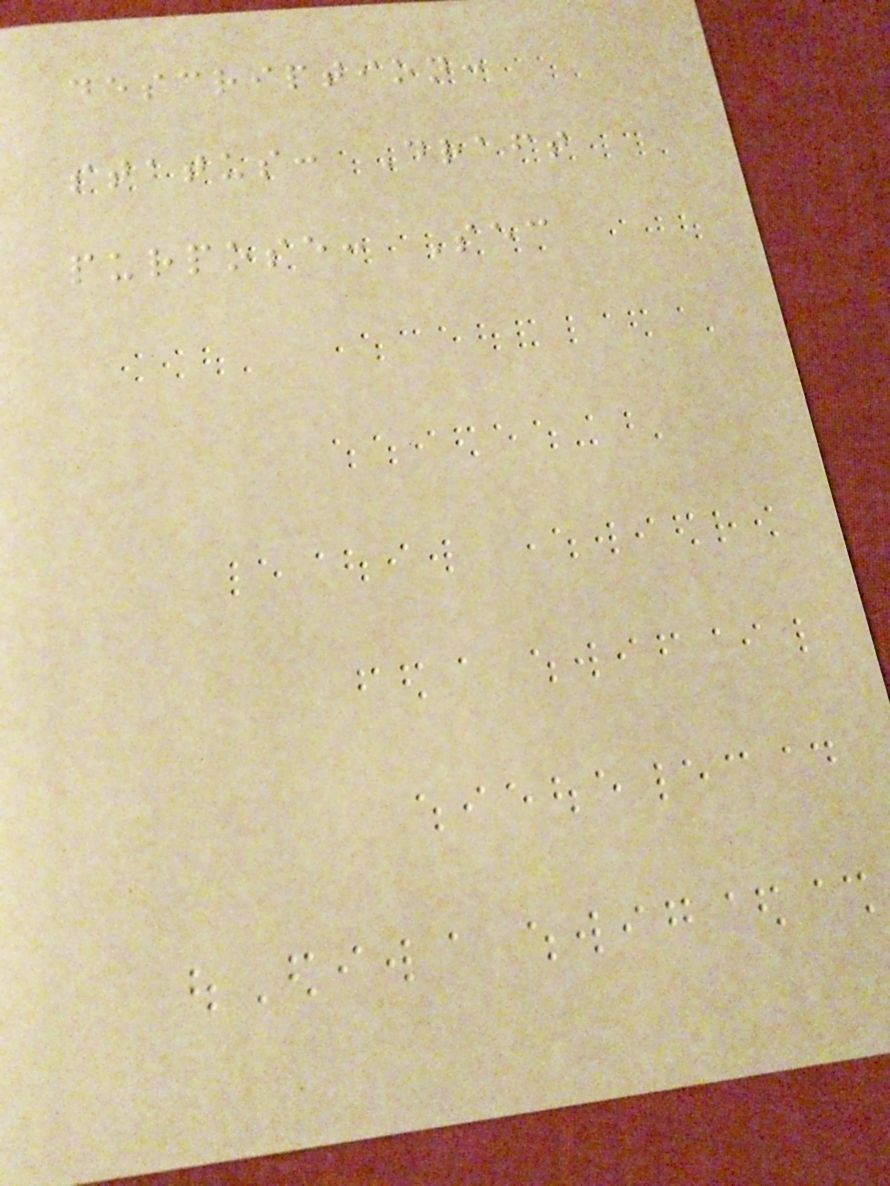description:
status: Draft
purpose: Sec
